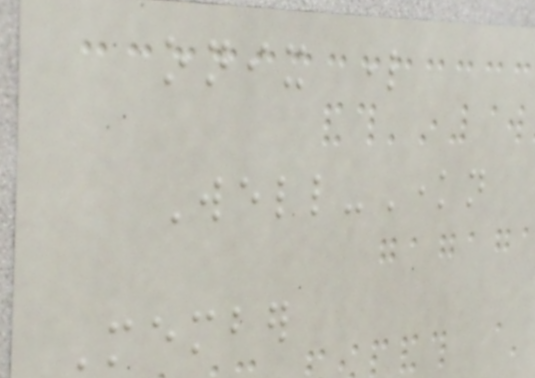onix lord
Well-Known
Member
